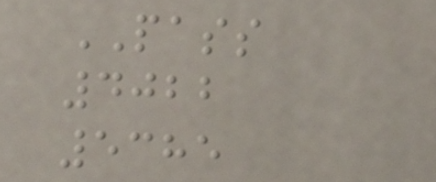PASS
4022
5385
